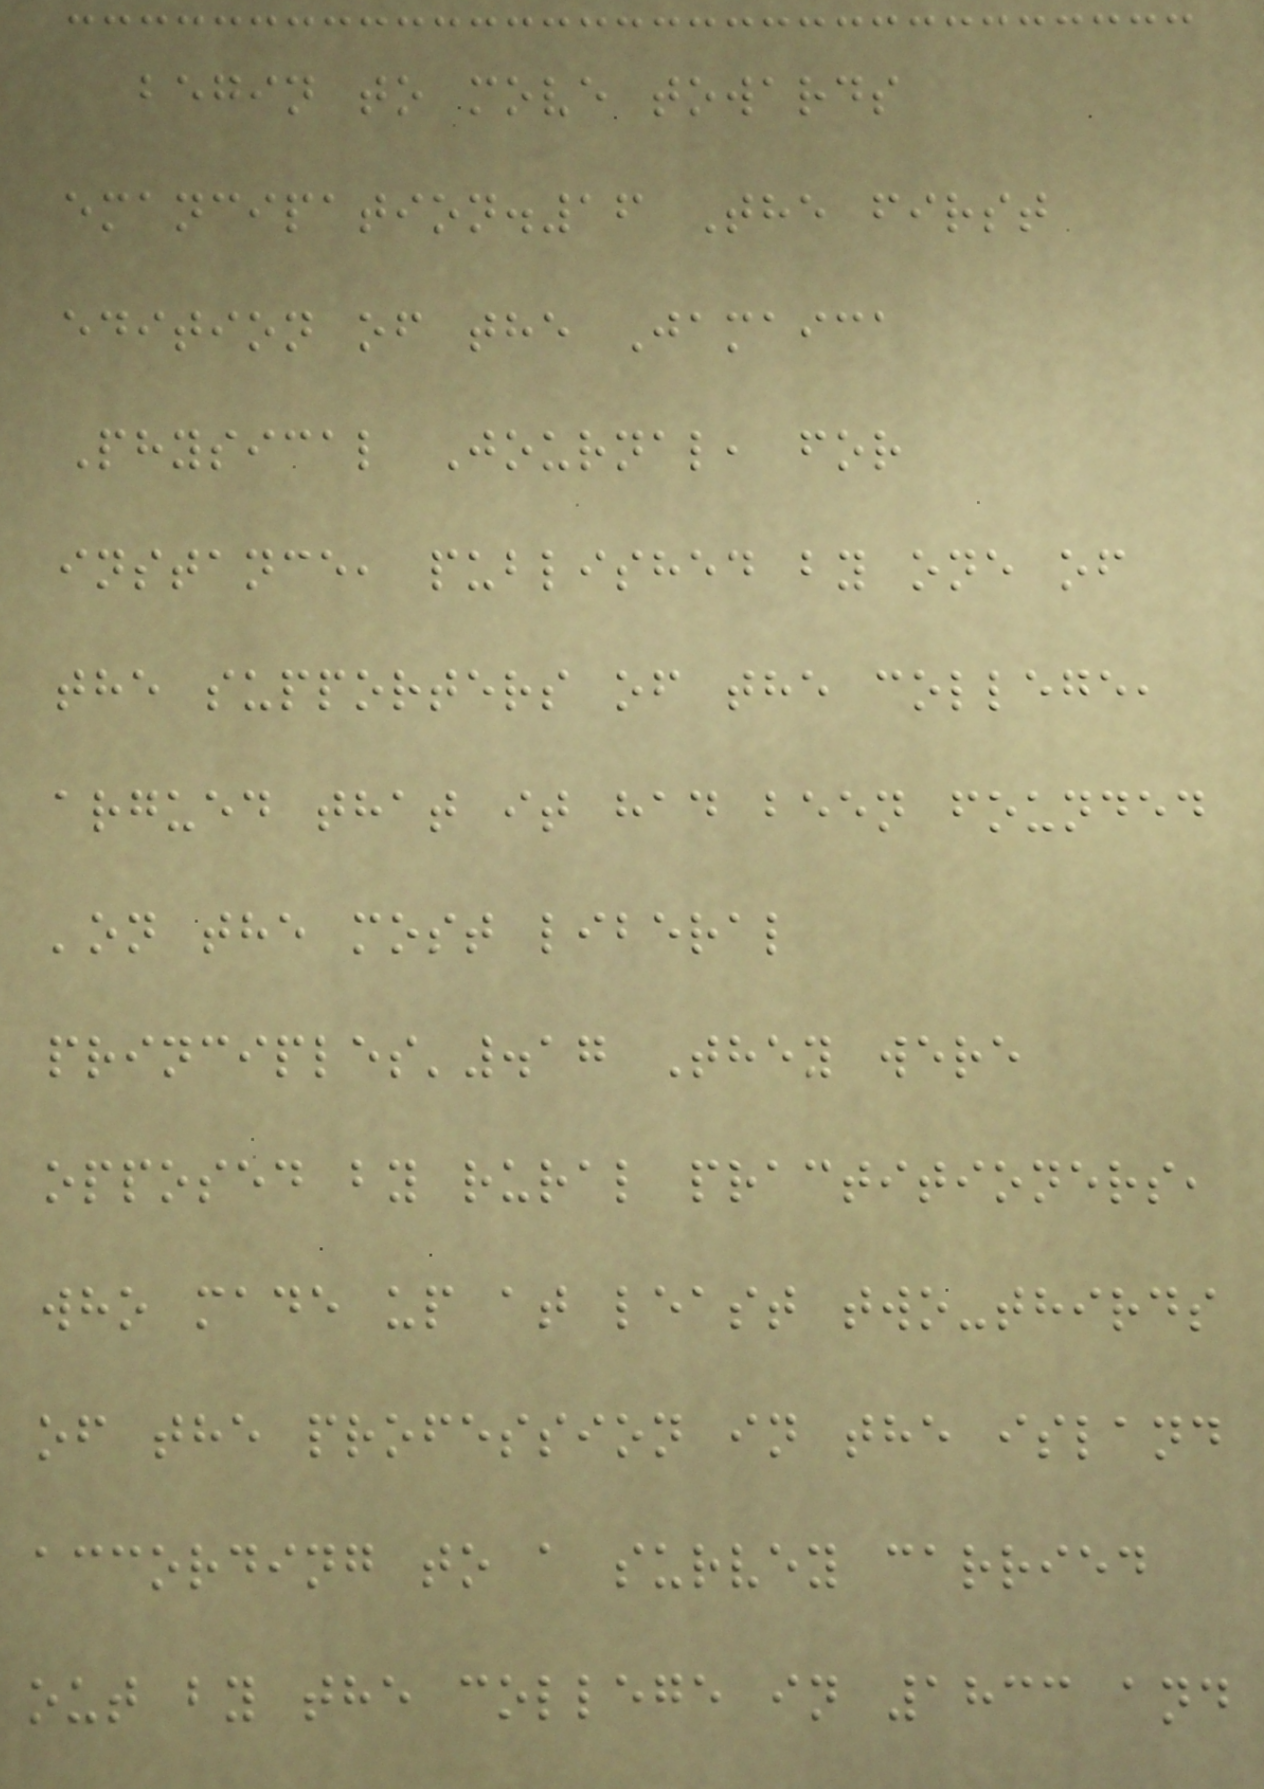begin to move towards
emancipation.16 The first
edition of the Jamaica
Physical Journal, for
instance, published by one of
the supporters of the college,
argued that it had been founded
'on the most liberal
principles'.17 They were
opposed by rural practitioners,
who made up at least two-thirds
of the profession in the island
according to a survey carried
out by the college in 1833 and
